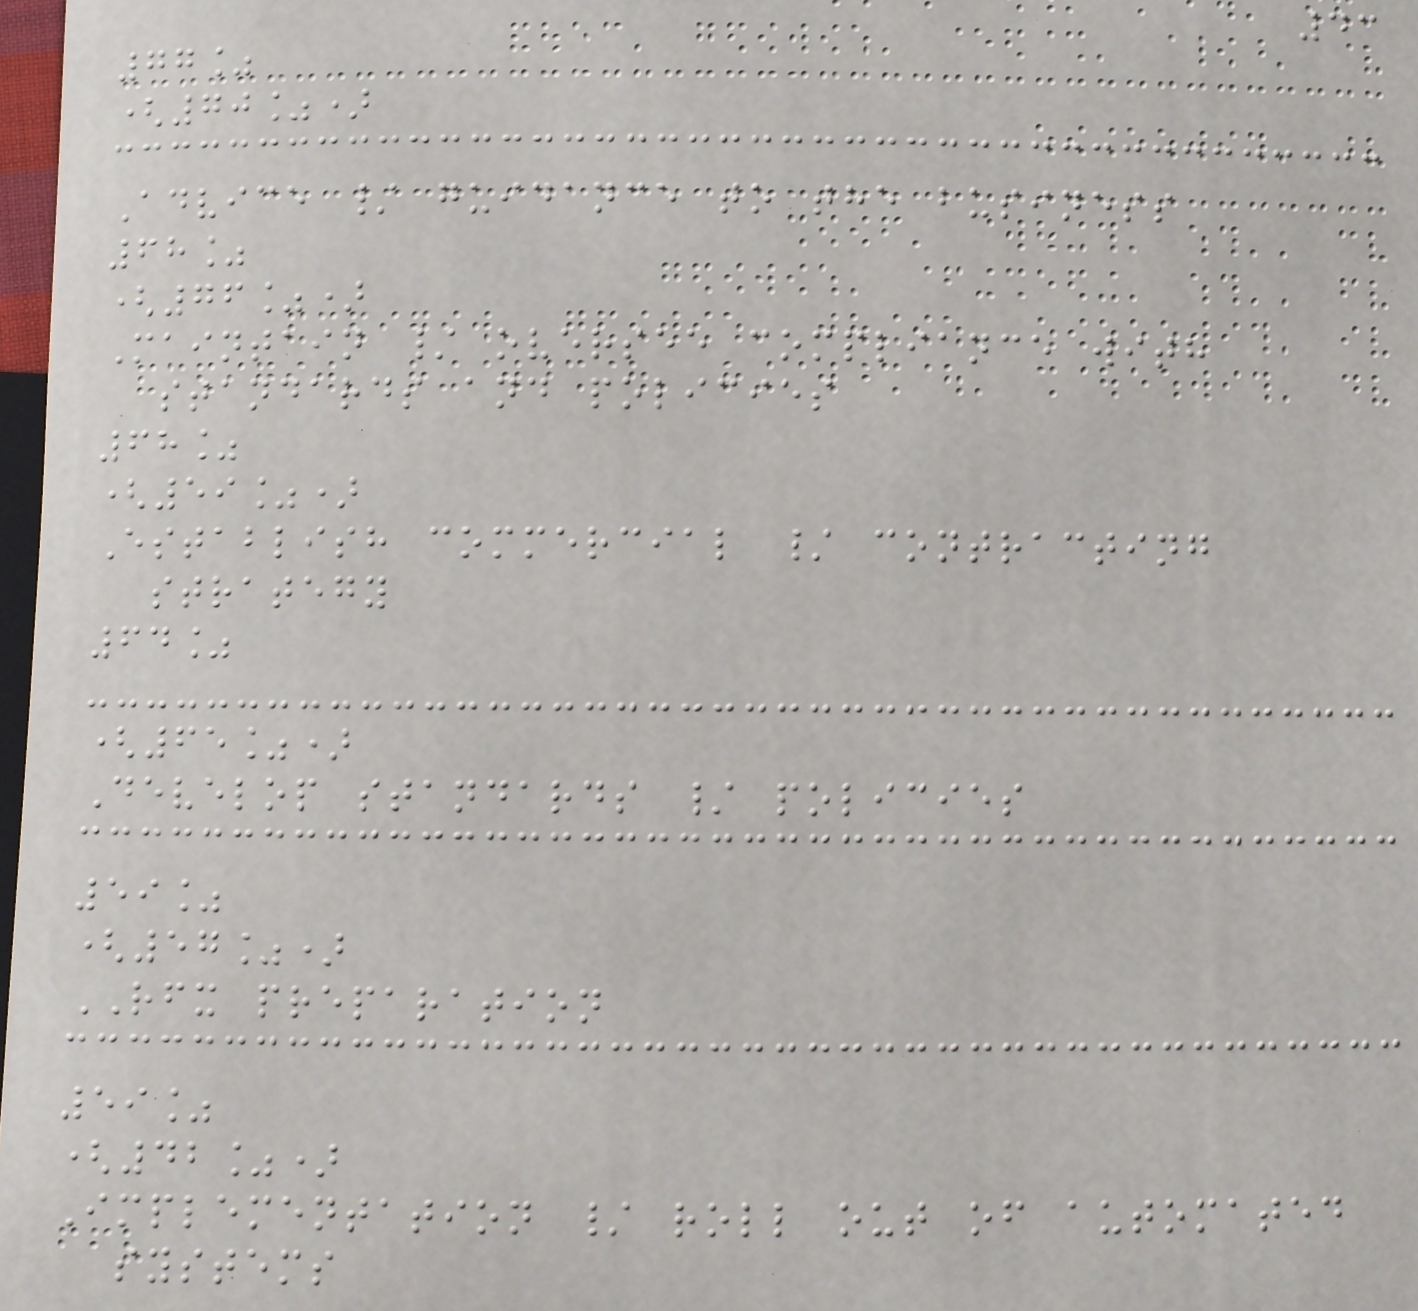43
77%
(70%)
Advice / guidance to the business
68%
(76%)
Maintain / oversee compliance with
standards and policies
68%
(59%)
Establish commercial / contracting
strategy
64%
(65%)
Develop standards / policies
59%
(57%)
RFX preparation
59%
(42%)
Implementation / roll out of automated
systems
